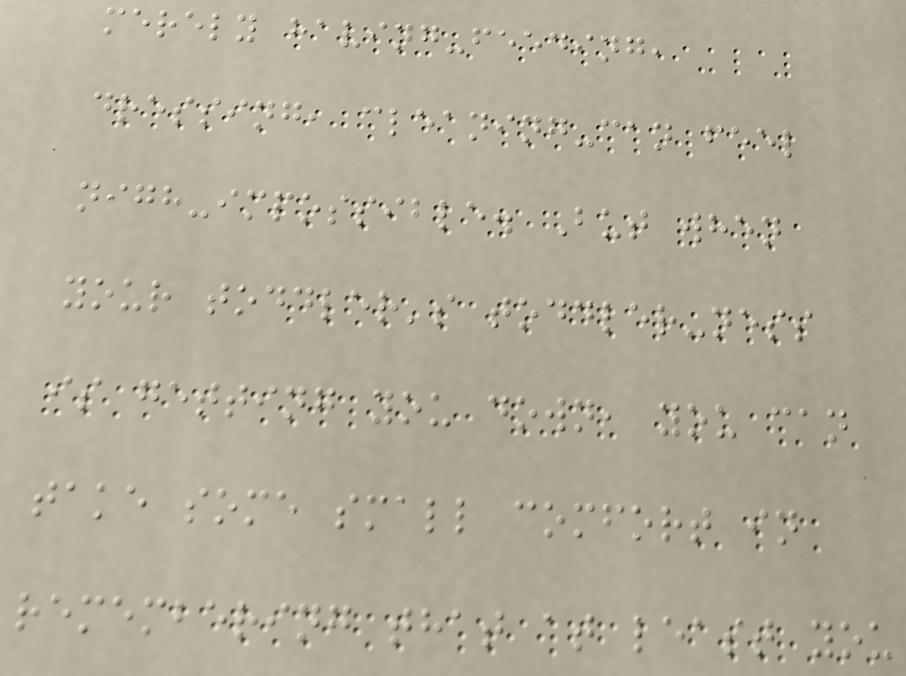merely having-feeding,
dressing, cleaning-can feel
nigh-impossible. But when
your toddler's toddler-ness
is getting you down, you can
take some small comfort in
remembering that at least you
